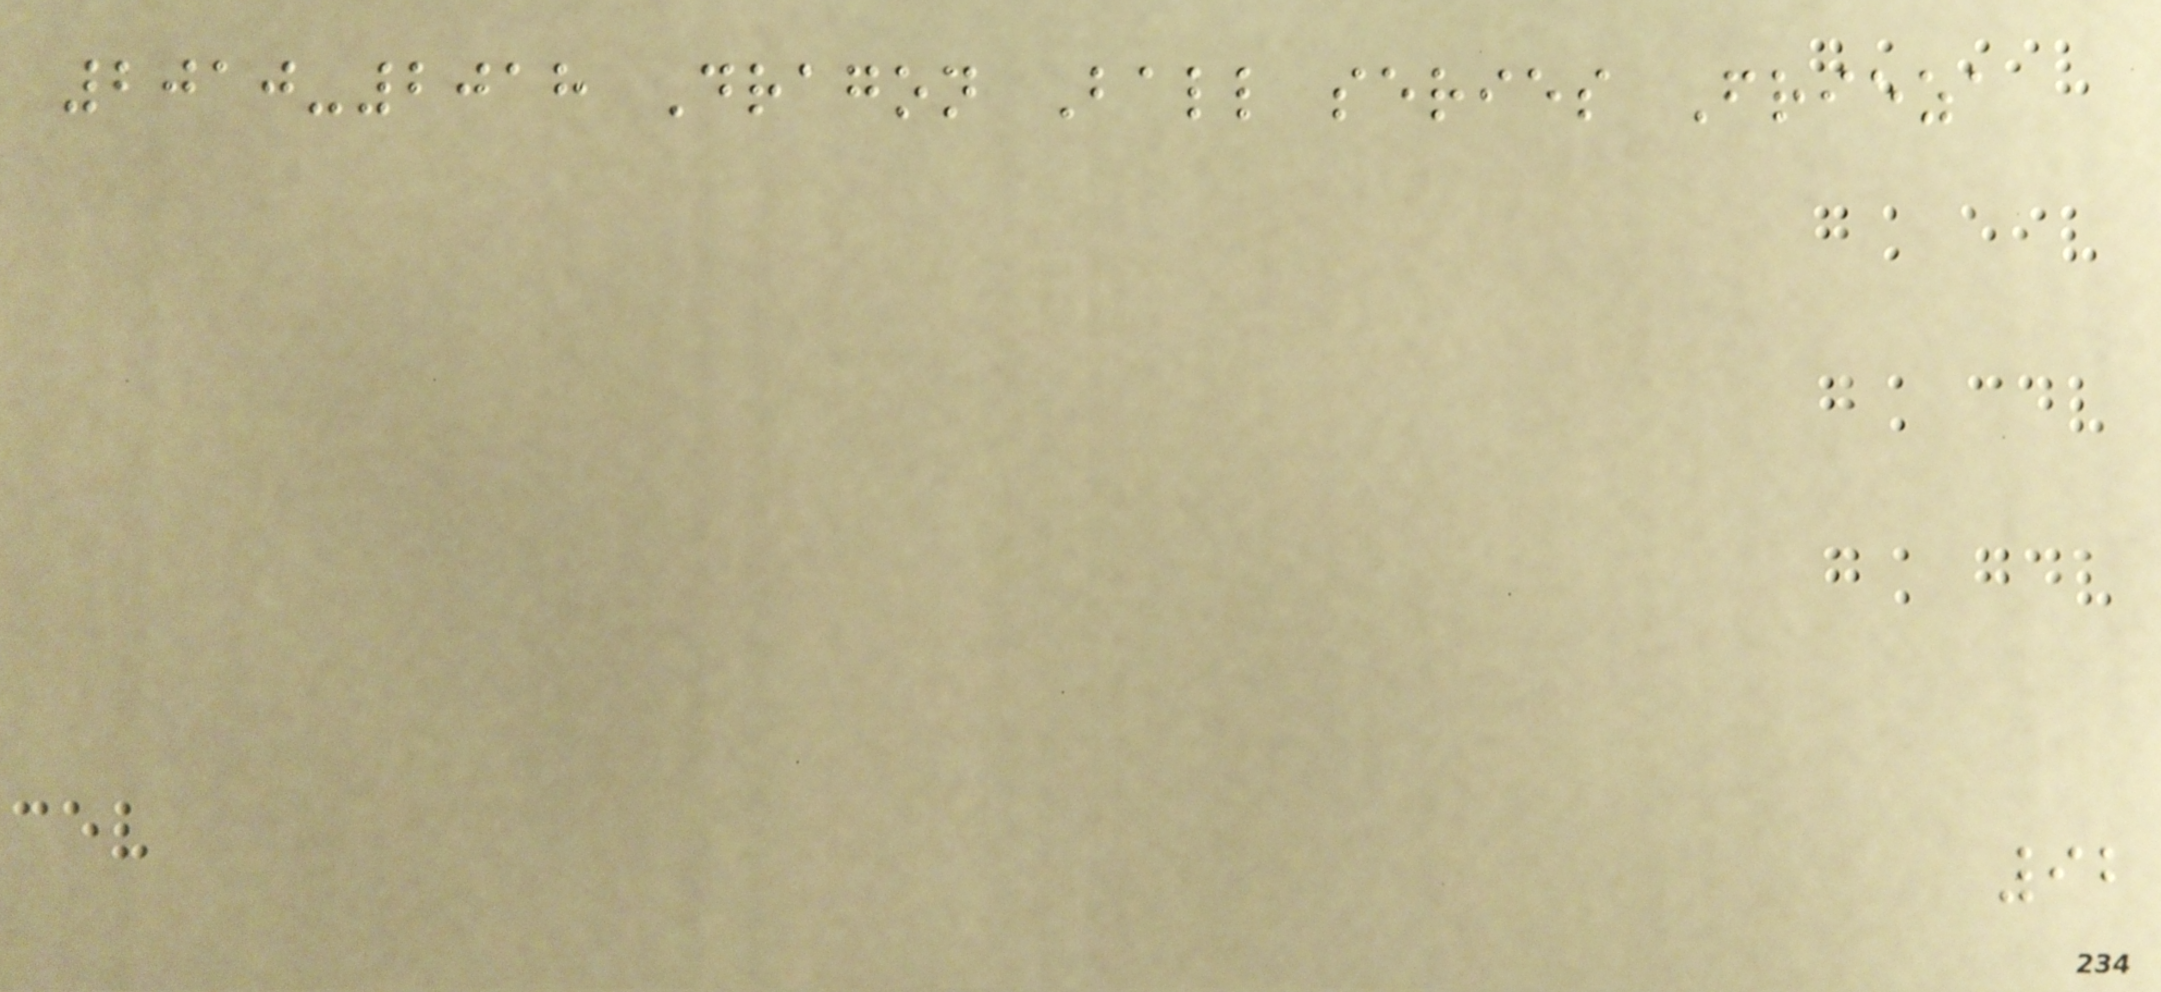2010-2018 Dragon Ball series Frieza
92
